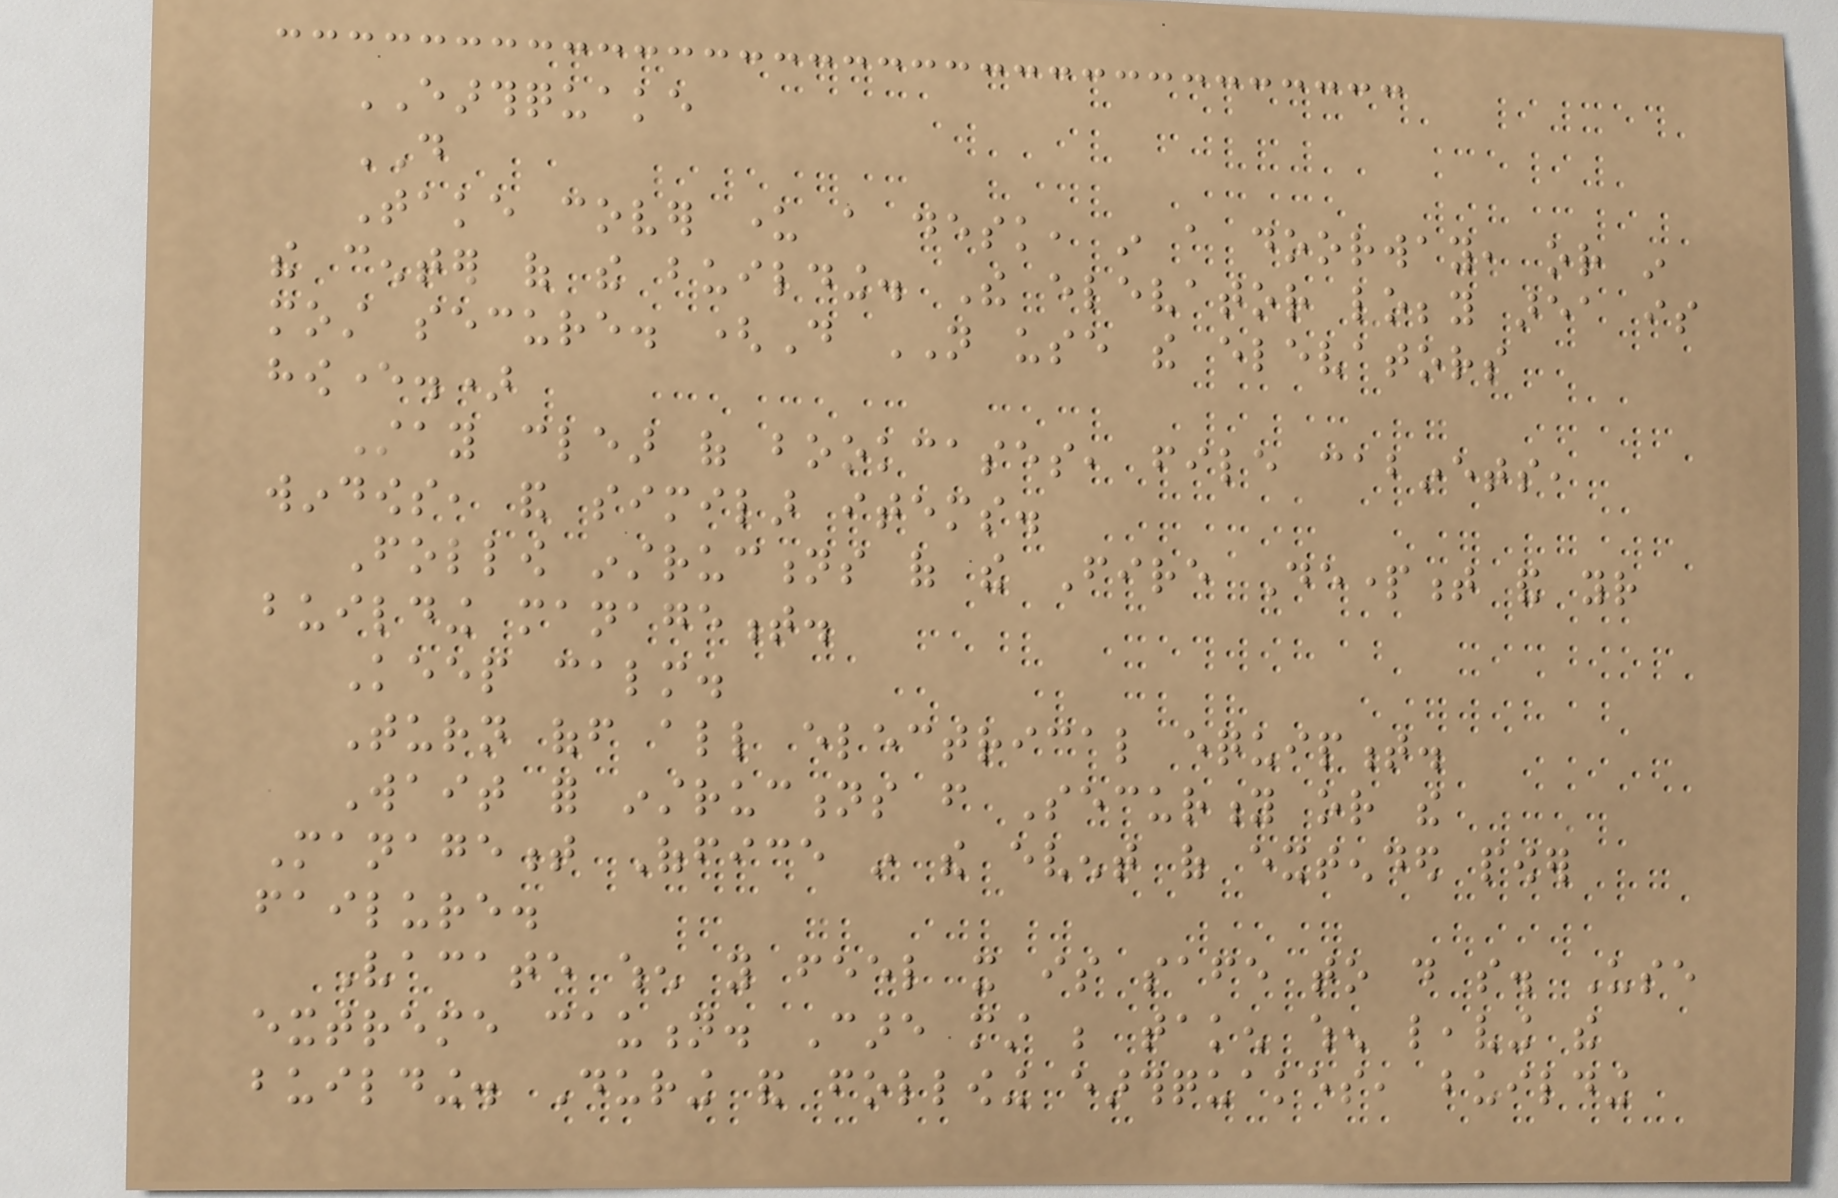EARTHQUAKE
DO
Take cover under a desk, in a doorway, or in
the center of the building. The elevator lobby area is
most secure. (Do NOT use the elevators
however.)
Stay clear of bookcases, file cabinets,
windows, and similar items.
Follow instructions of the Fire Department and your
building management.
Keep calm.
Turn off all electrical equipment.
Wait for instructions from Security or the
Management Office in the event of extended power
failure.
Vacate when you feel it is safe to do so. Use
extreme caution. Care must be taken when leaving the
building. During and following earthquakes, building
